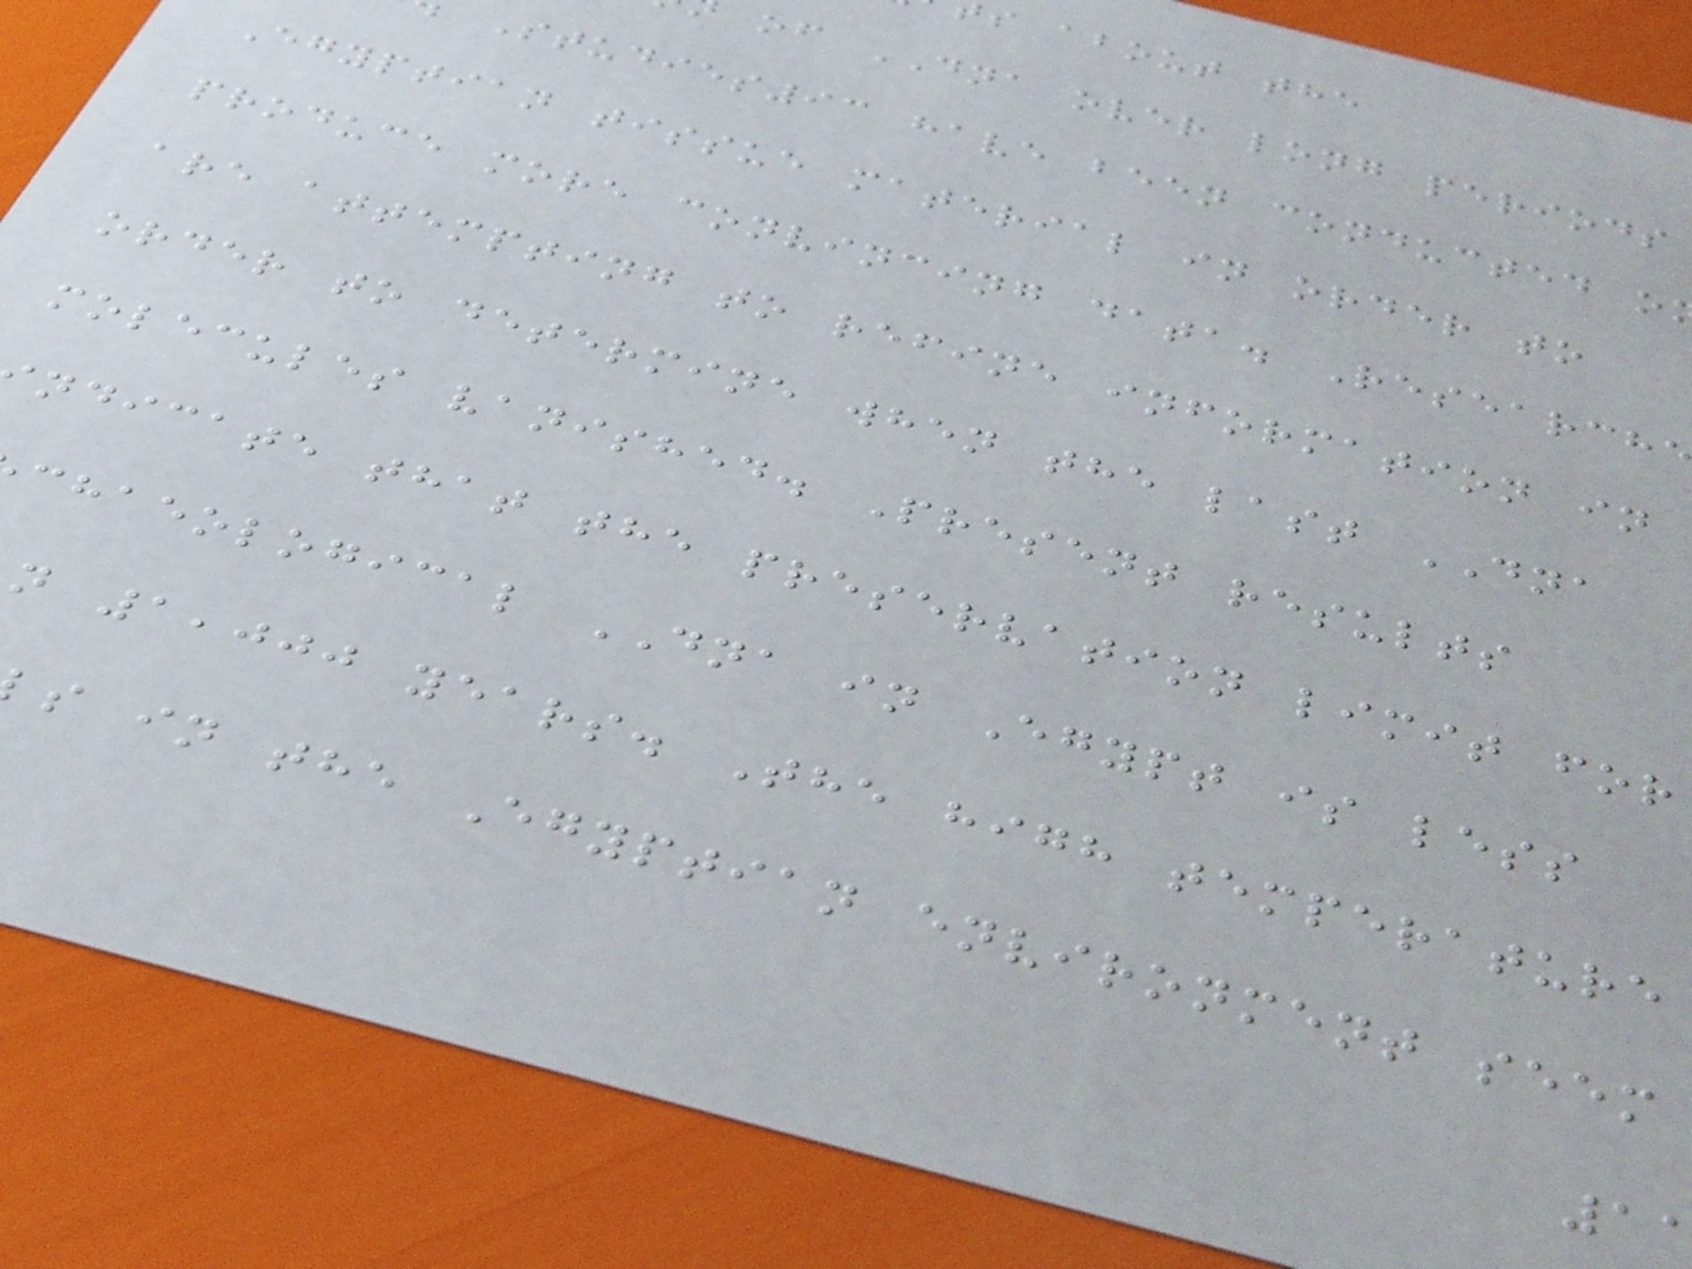s about the
of DNA over long periods
Studies93 have been conducted o
Egyptian tissue material in order to
produce more convincing data. Researche
are attempting to refine information in
order to determine when the last DNA
molecules vanished. Present results
ndicate that the preservation limit for
chaeological DNA in Egypt is less
n 1,000 years. The high temperature
s in the Egyptian environment seem
